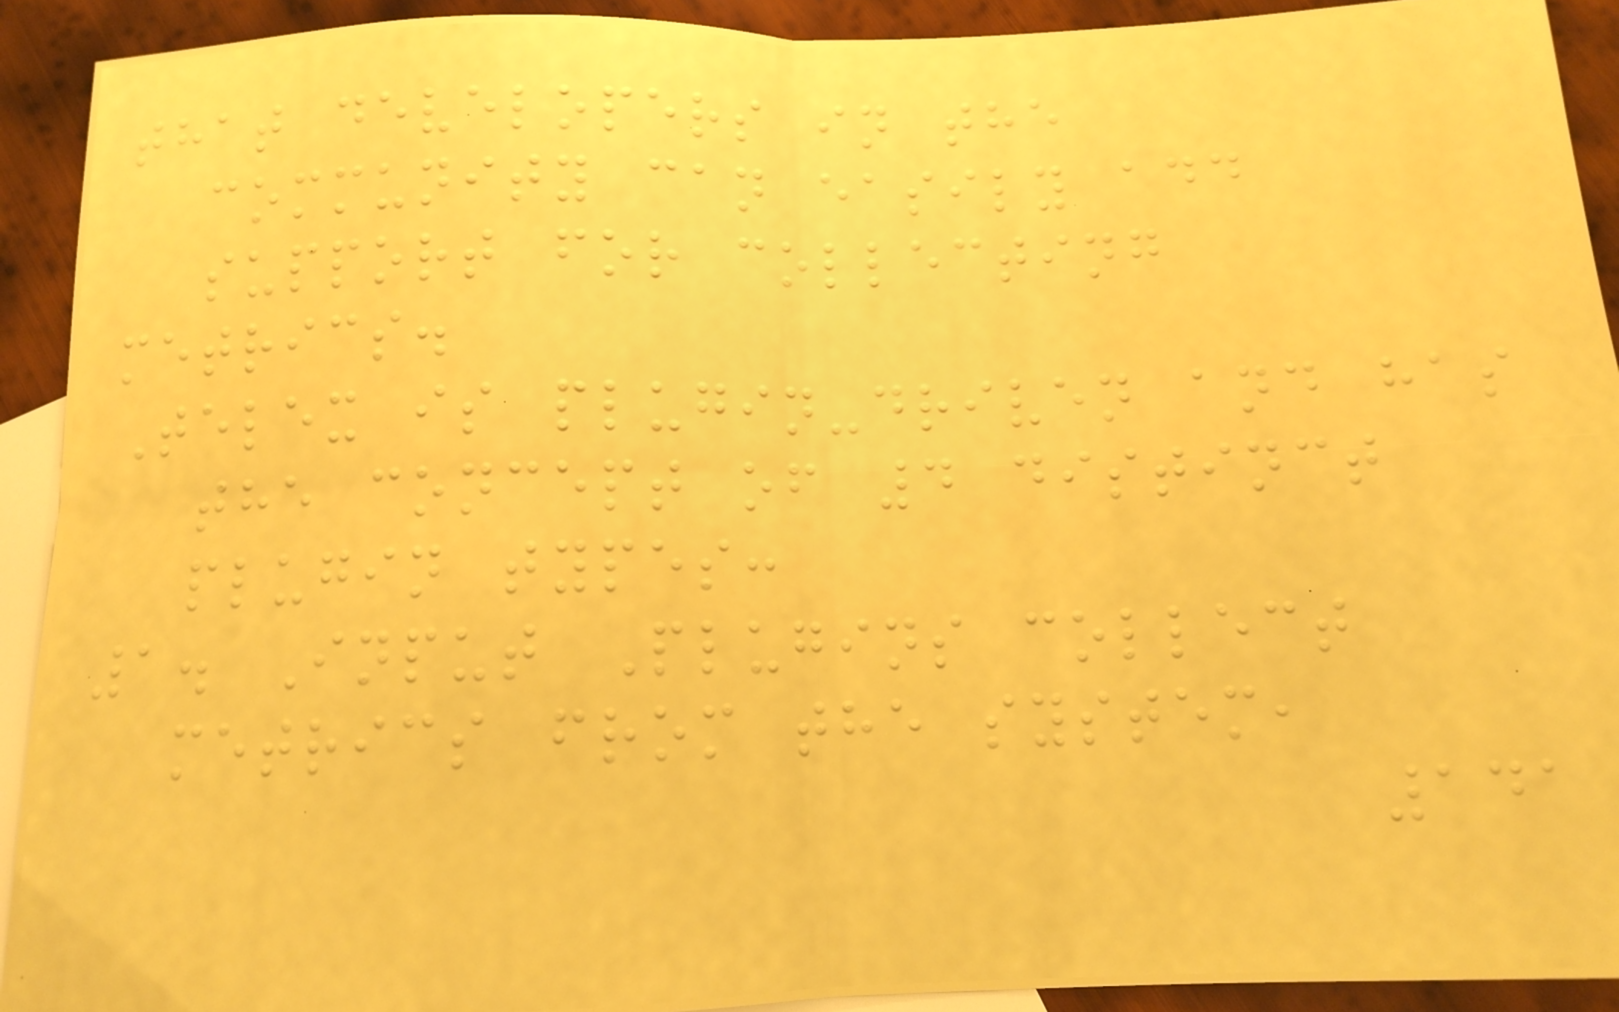that developers in the
community can easily add
support for collecting
metrics.
Telex is plugin-driven and has
the concept of 4 distinct
plugin types:
1. Input Plugins collect
metrics from the system,
141
